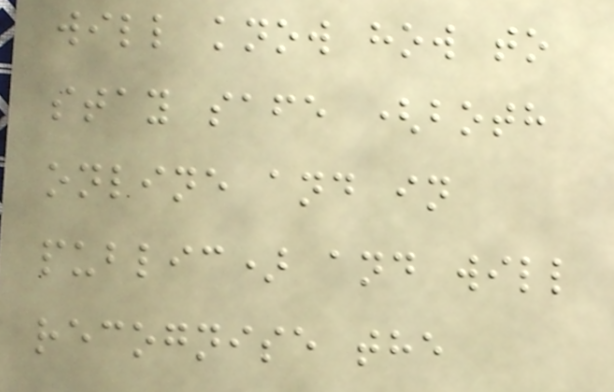will know how to
stay safe (both
online and in
public) and will
recognise the
